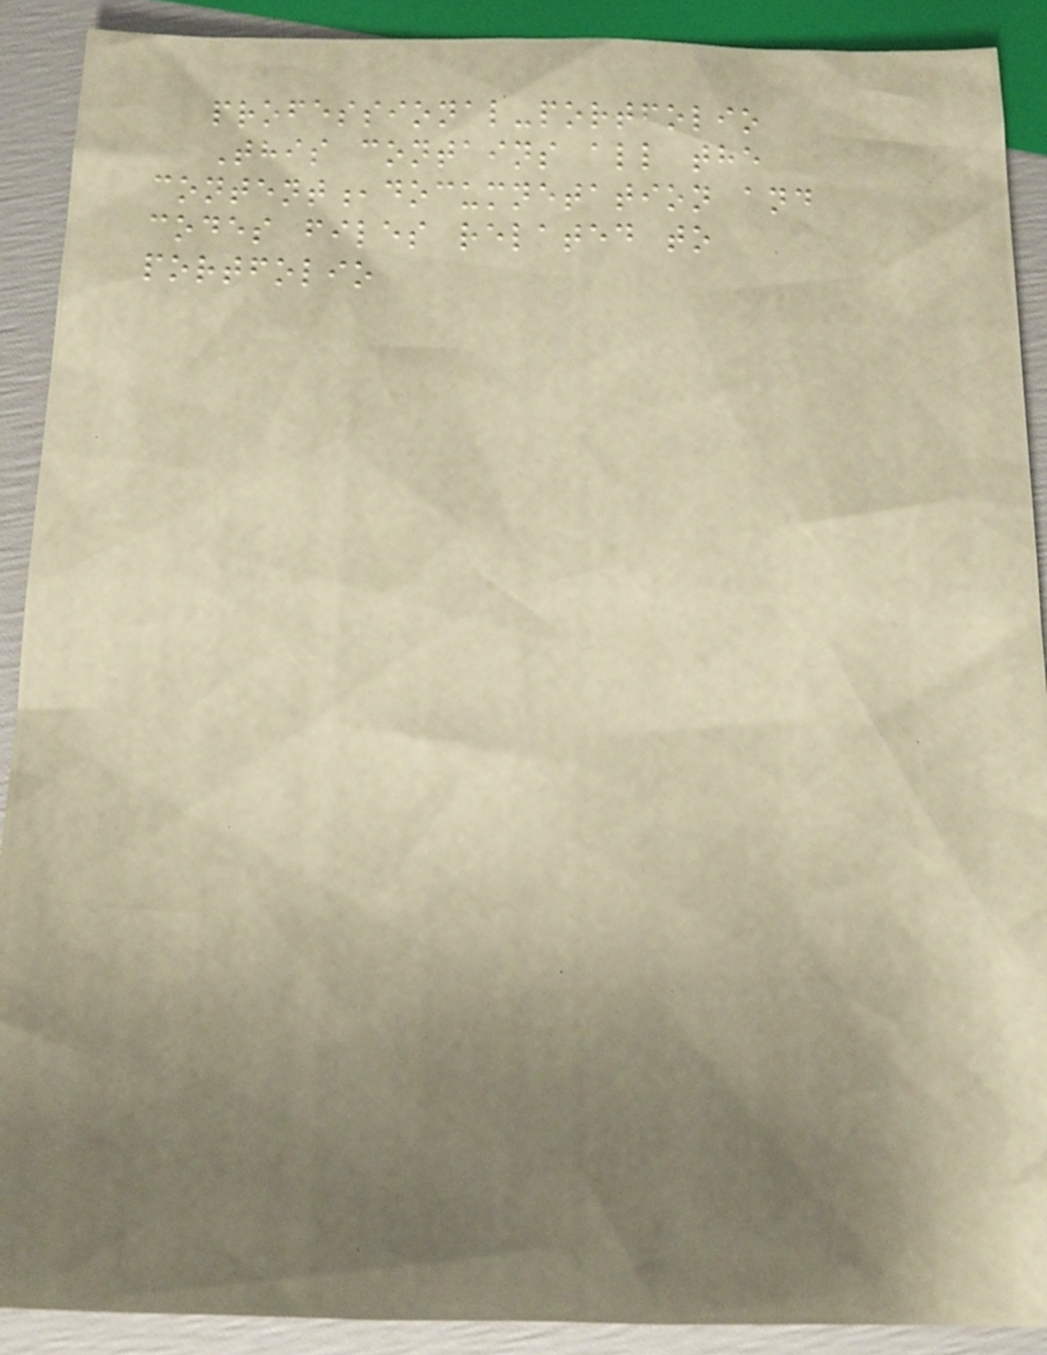professional-portfolio
This contains all the
content,documnetation and
codes files related to
portfolio
